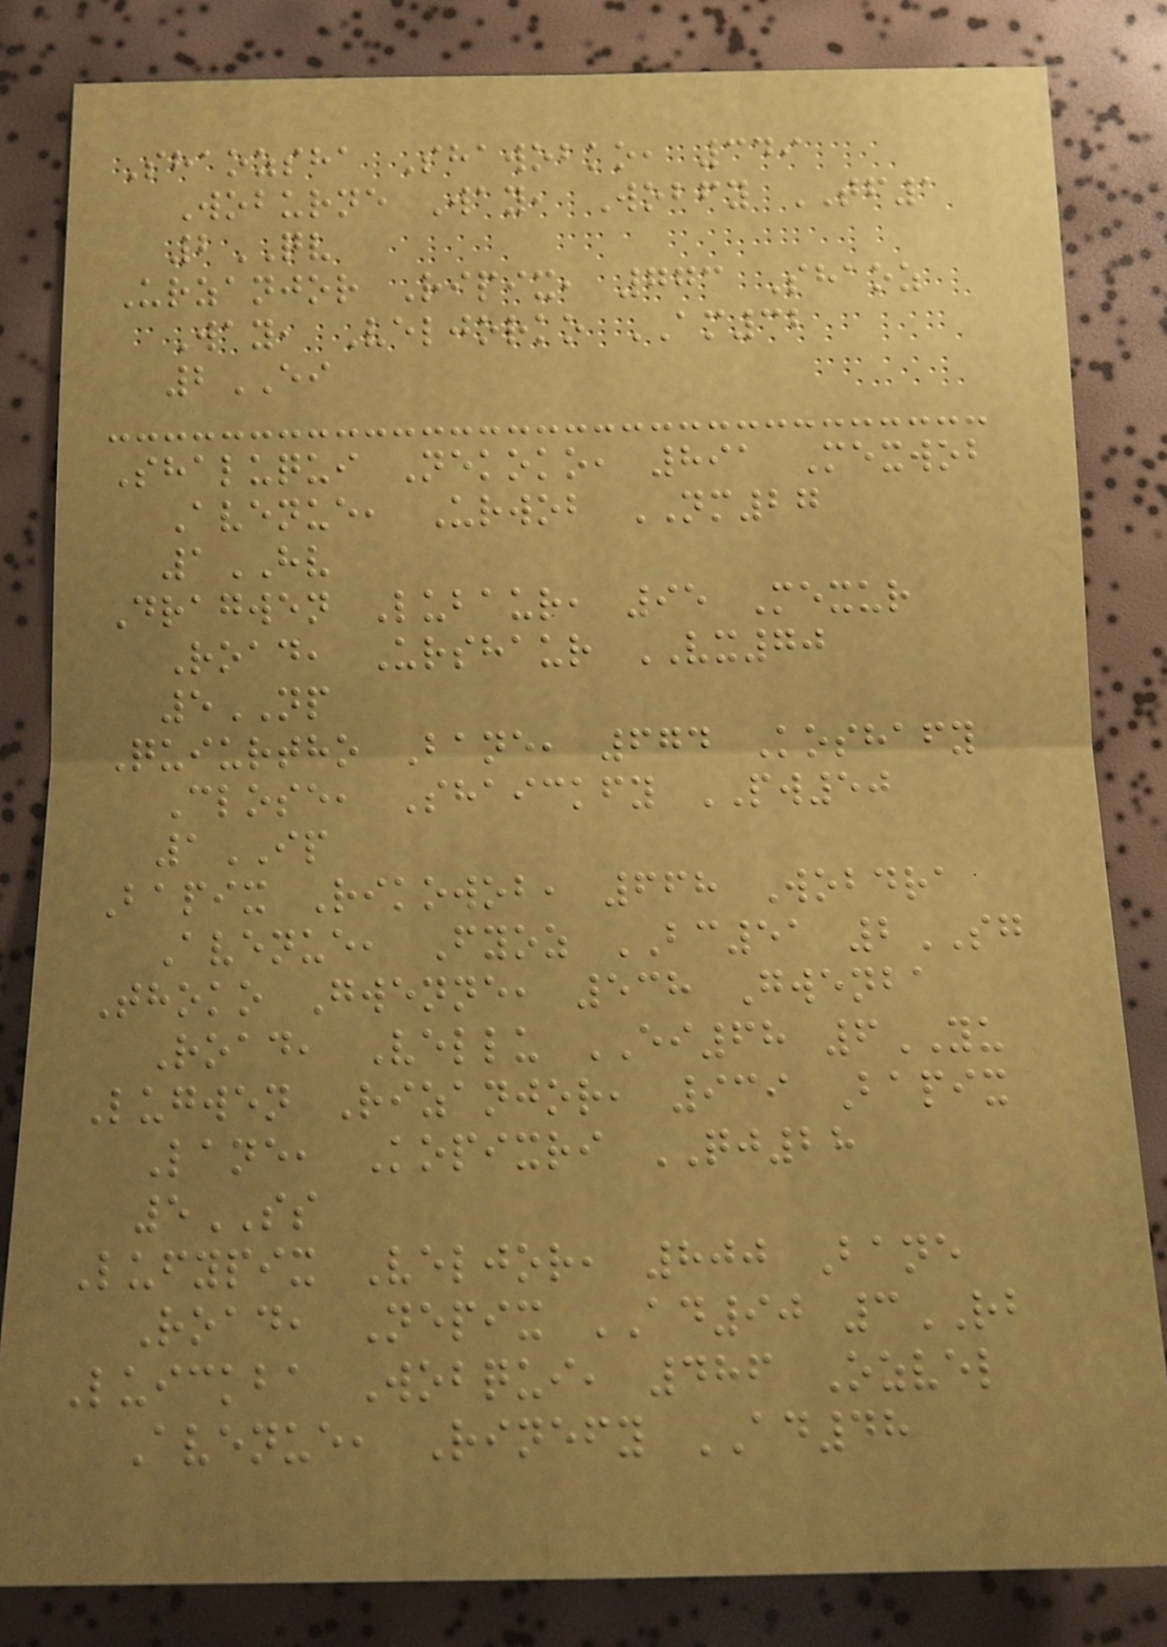Shaozsha Shawobko, 349
Woburne Way, Wobfy TF1
2QV
Urzanjor Ripix, 773 Shaoz
Way, Veljorko AM32
2EI
Shaluqui Nekoko, 891 Mexwob
Avenue, Urwob NM27
1HV
Dragwen Lubaur, 95 Mexur
Road, Urshaur VX70
5NP
Quiurtho Bane, 674 Koshafy
Close, Shaickfy PW50
1IP
Bapix Rikowob, 668 Wobdra
Avenue, Fyoz BC51 2SG
Thoko Gwenne, 538 Gwenba
Road, Vellu EI68 6YU
Lugwen Rizanjor, 939 Bapix
Lane, Kopixri QJ28
5SS
Lufypix Veljor, 800 Bane
Road, Nepix AD90 3RB
Luickba Wobqui, 486 Ozvel
Avenue, Rinefy AD48
